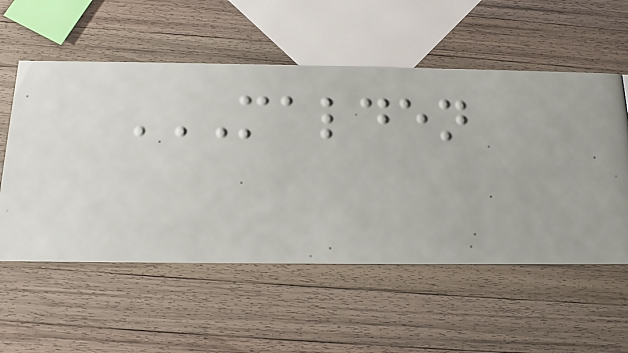MALDEN
